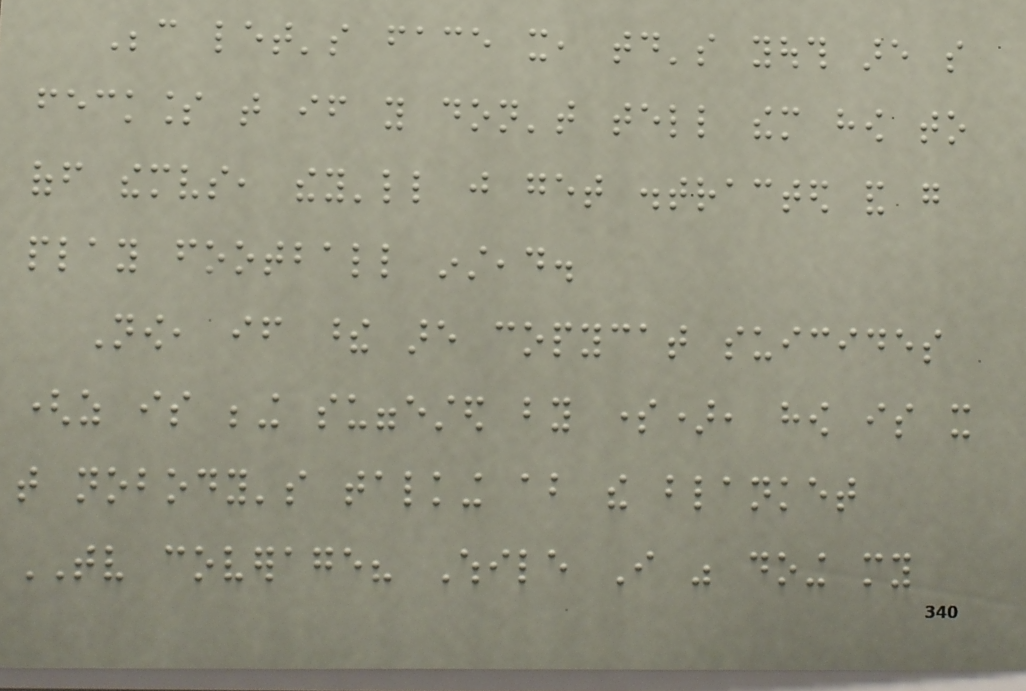Because let's face it, today's youth are so
feckless that if you don't tell them how to
off themselves, they'll just get distracted and go
play football instead.
Now, if these are copycat suicides
(as is being suggested by some), how is it
that nobody's talking about the blanket
TV coverage? While I was doing my
